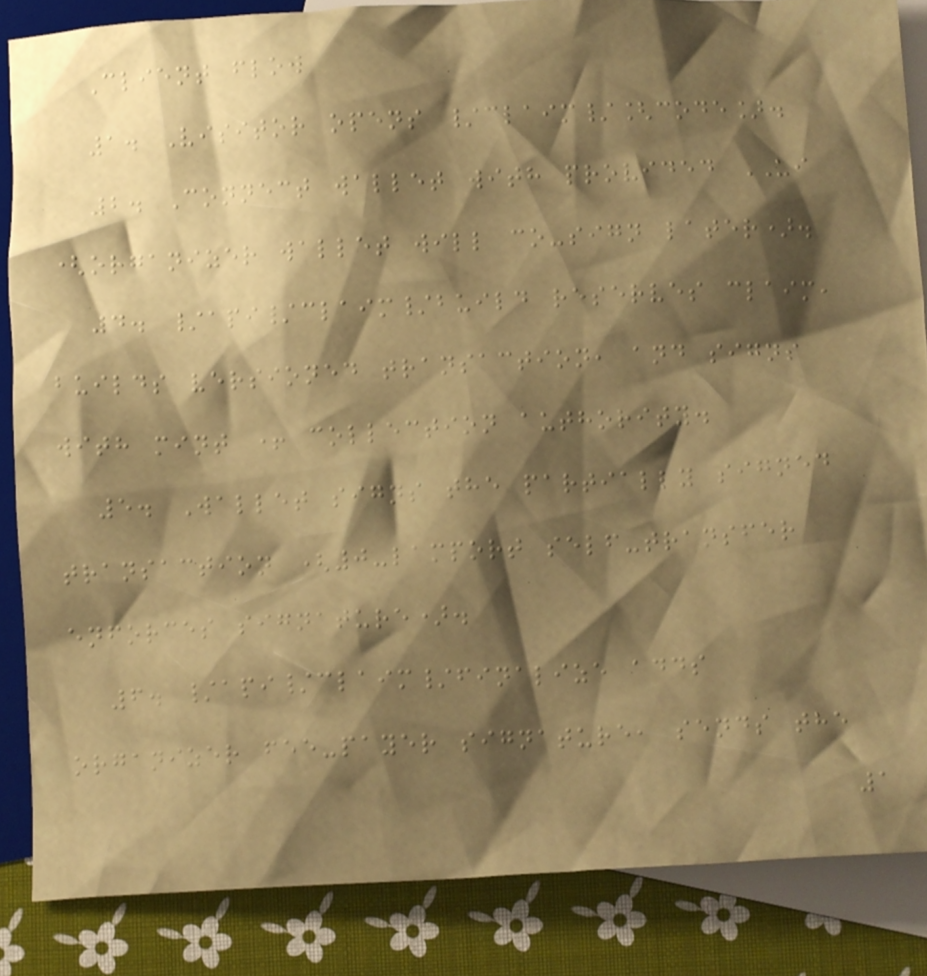Client flow
1. Visitor opens /claim/[code].
2. Connect wallet with provided UI
(organizer wallet will co-sign later).
4. /api/claim/build reserves claim,
builds versioned transaction, and signs
with mint + collection authority.
5. Wallet signs the partially signed
transaction (0-lamport self-transfer
enforces signature).
6. /api/claim/finalize adds
organizer fee-payer signature, sends the
1
